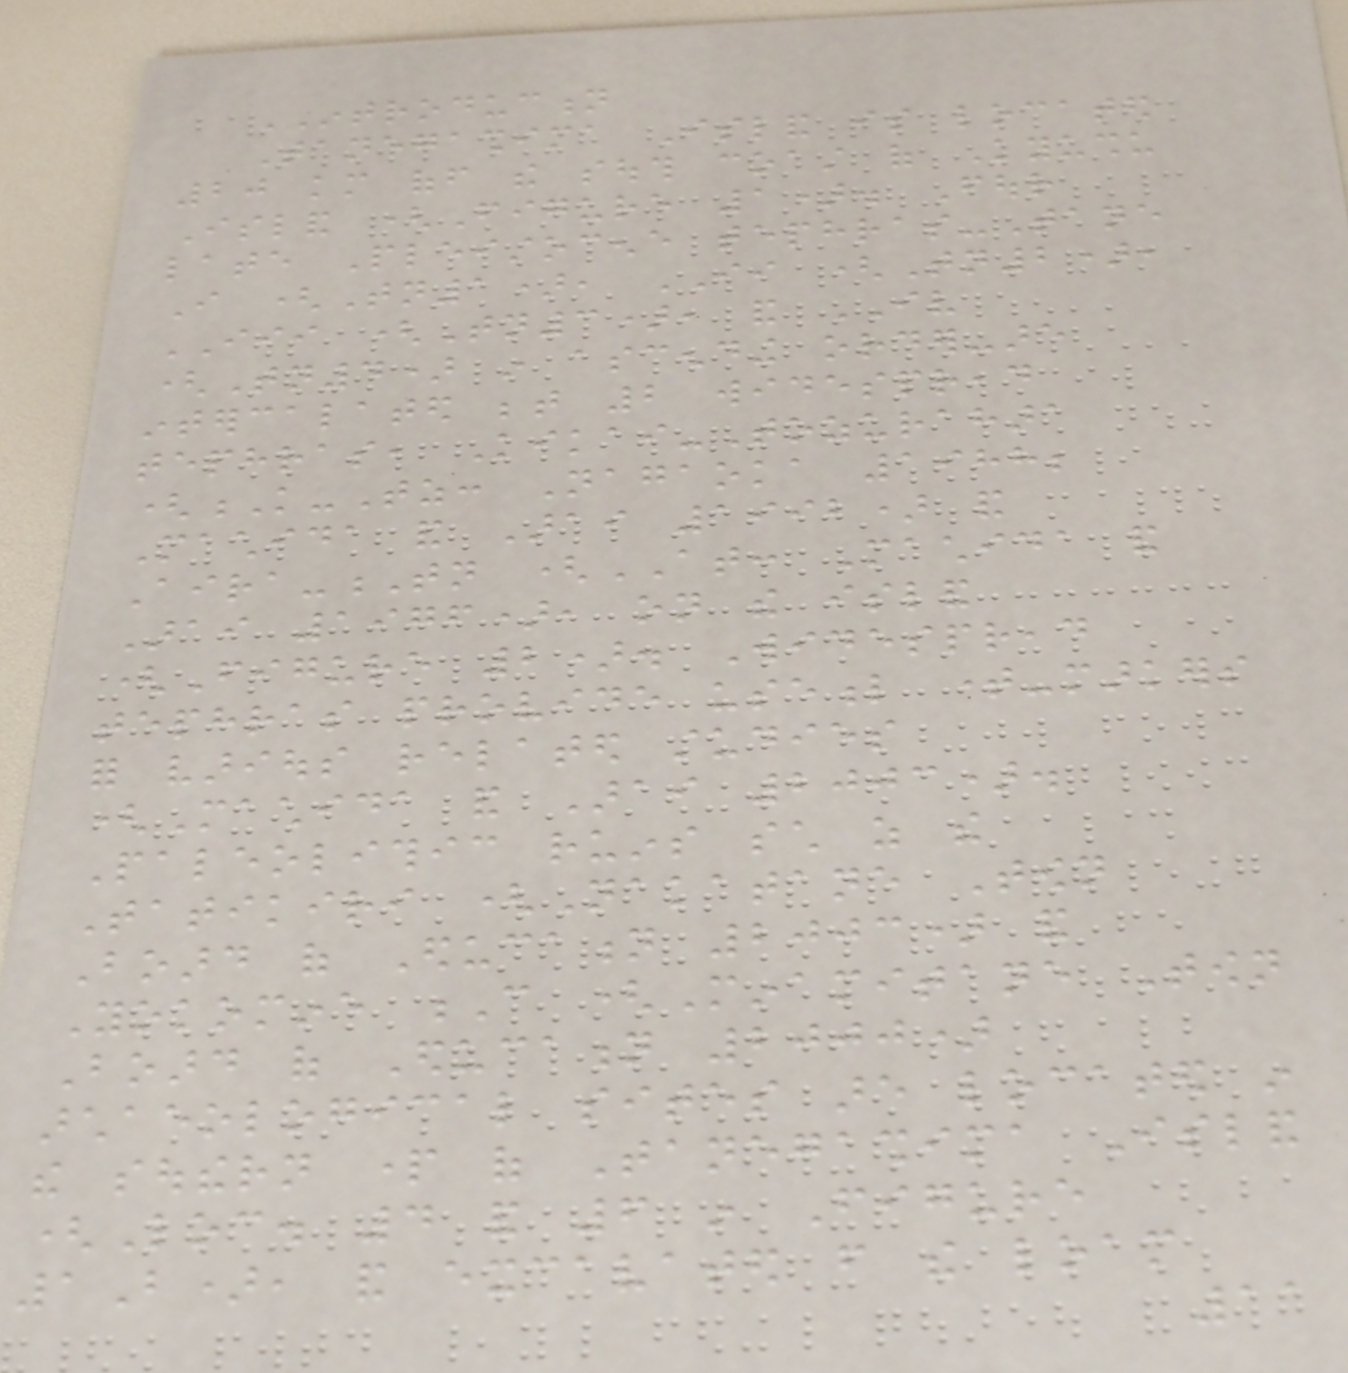INTRODUCTION
Tanegashima Island is located
20 km off the south coast of Kyushu
Island (Figure 1). Four
late Pleistocene tephras-Tane
I (Tn1), II (Tn2),
III (Tn3), and IV
(Tn4) in ascending order-are
intercalated between 2 widespread
tephras, Kikai-Tozurahara
(K-Tz: Nagaoka 1988;
Machida and Arai 1992) and
Aira-Tn (AT: Machida and
Arai 1976), on the island
(Figure 2). Widespread
tephras provide useful time-markers
for various related studies
(Machida and Arai 2003).
Paleolithic ruins such as the
Tatikiri (Nakatane Town
Board of Education 2003) and
Yokomine C (Minamitane Town
Board of Education 2000)
archaeological sites are located in
the southern part of Tanegashima Island
(Loc. 4 and 6 in Figure
1B), and excavated from the loam
11
